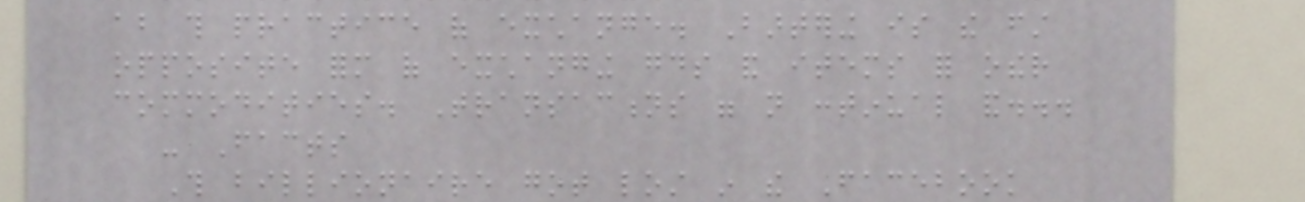about this practice of exchange. Bartering is the first
opposite form of exchanging goods and items for other
commodities. Transactions were not continual and...
- Facts
This billionaire got lost in the Facebook
